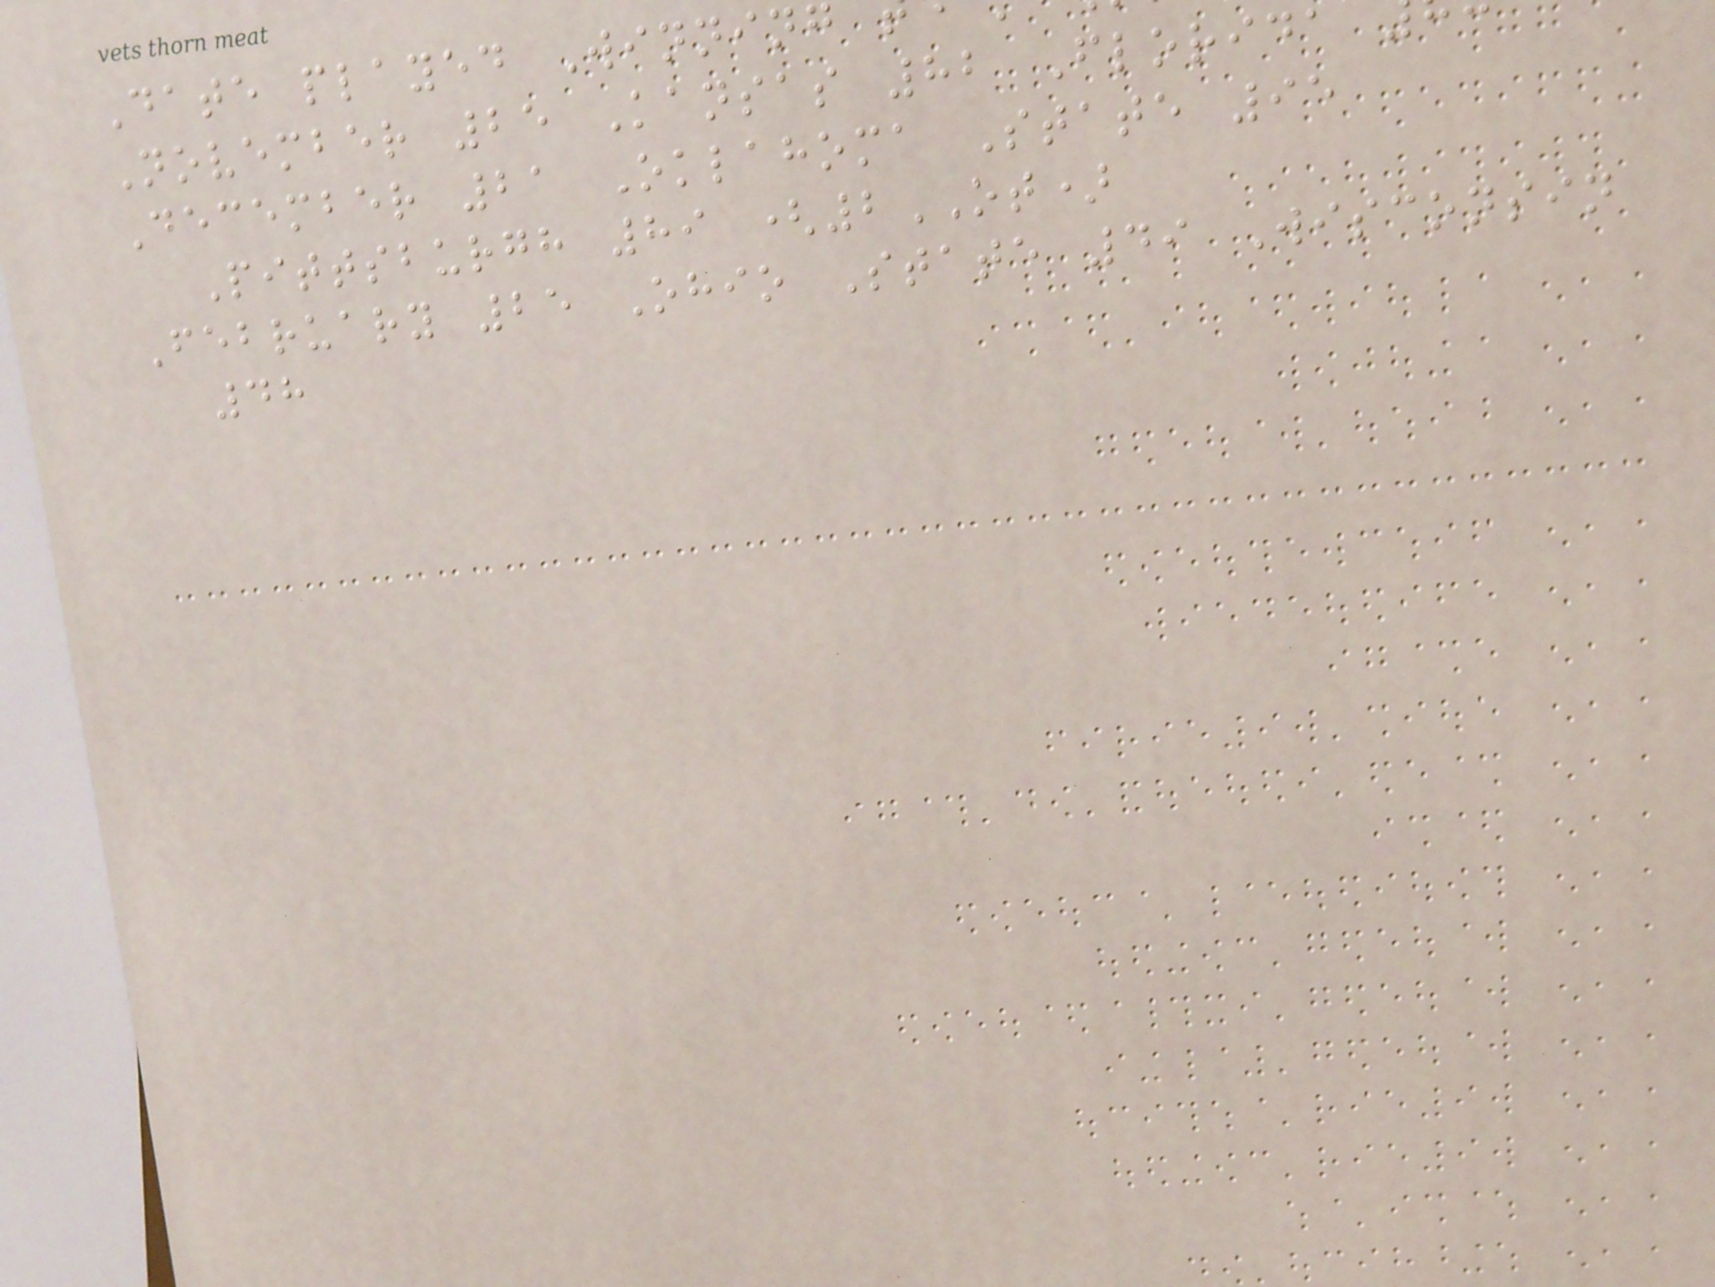Date played Winning
November 25 Kansas 82 Florida
December 21 Oklahoma State 95
Pittsburgh 89 (2OT)
February 25 Ohio State 49 Wisconsin
48
